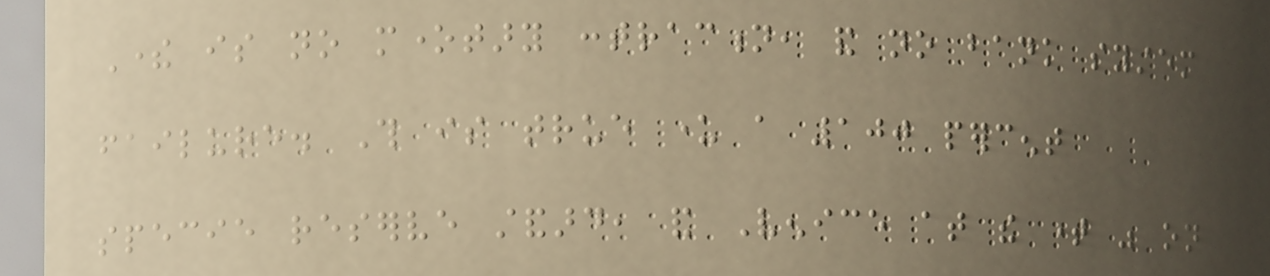There is no monetary contraction, and no bank system
failure. This is true under a 100 percent
specie reserve standard, and Venice at the time was on
